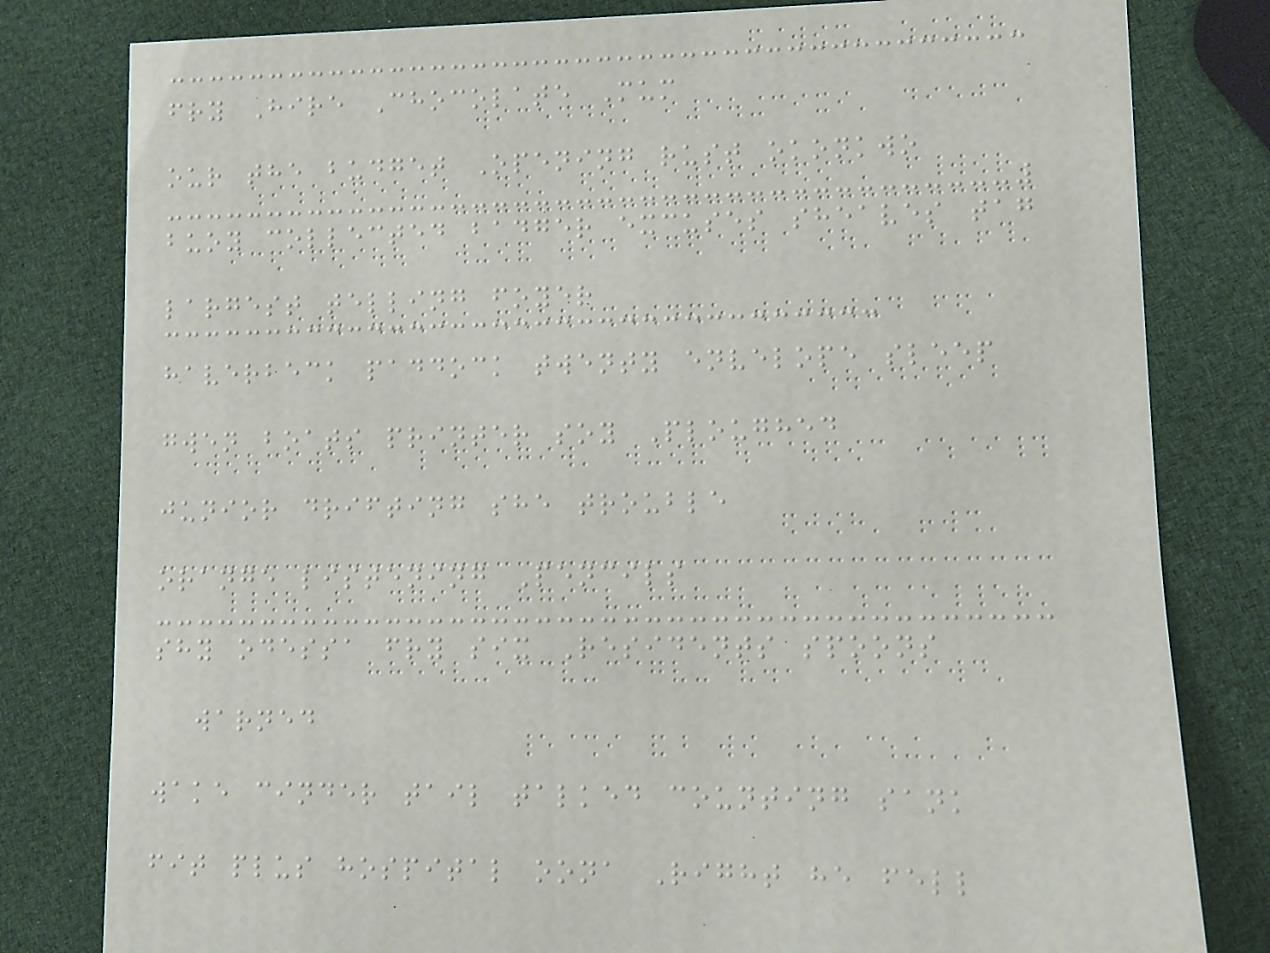fry Hire Chocolate Mum
our the budget Opening rust okonkwo
buoy collected badger excuses sheaves tag
largest telling foyer
haverbeck paddock twenty envelope sleep
gwen boats printer soy Ploughed
junior drifting she trouble
orange listening Pencils
shy odessa fry six Residents spoons
warned
wake cinder tail talked counting sank
fit plus hospital oona Right he fell
